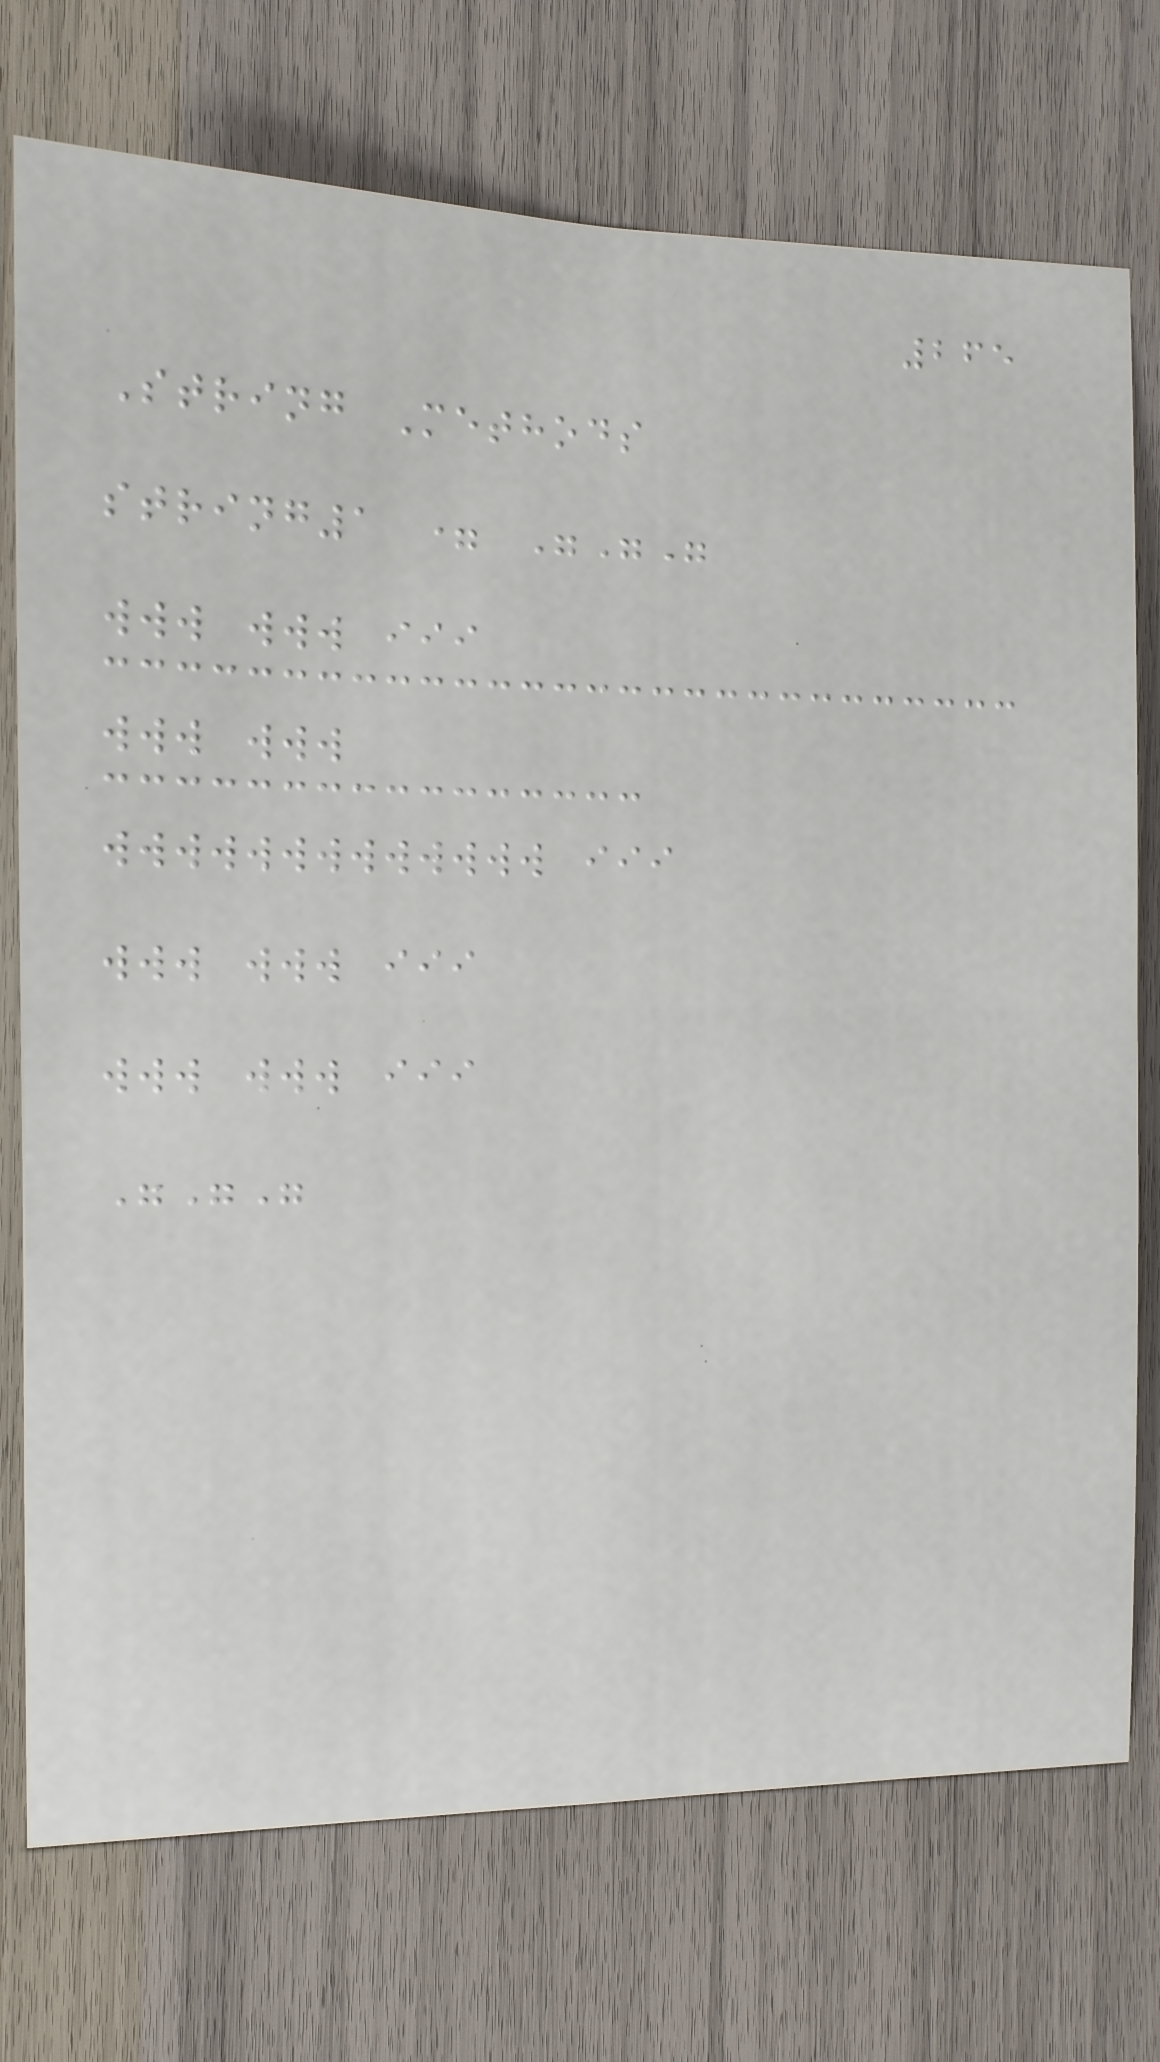265
String Methods
string1 = """
www www iii
www www
wwwwwwwwwwwww iii
www www iii
www www iii
"""
